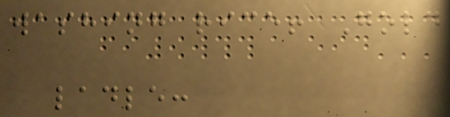washing rice! Gold
ladle:
